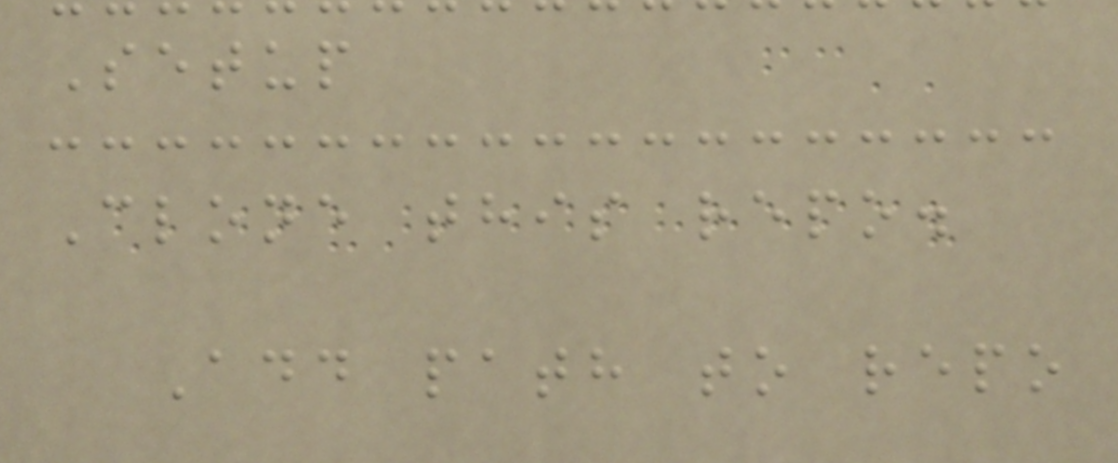Setup
Clone this repo.
Add path to repo
